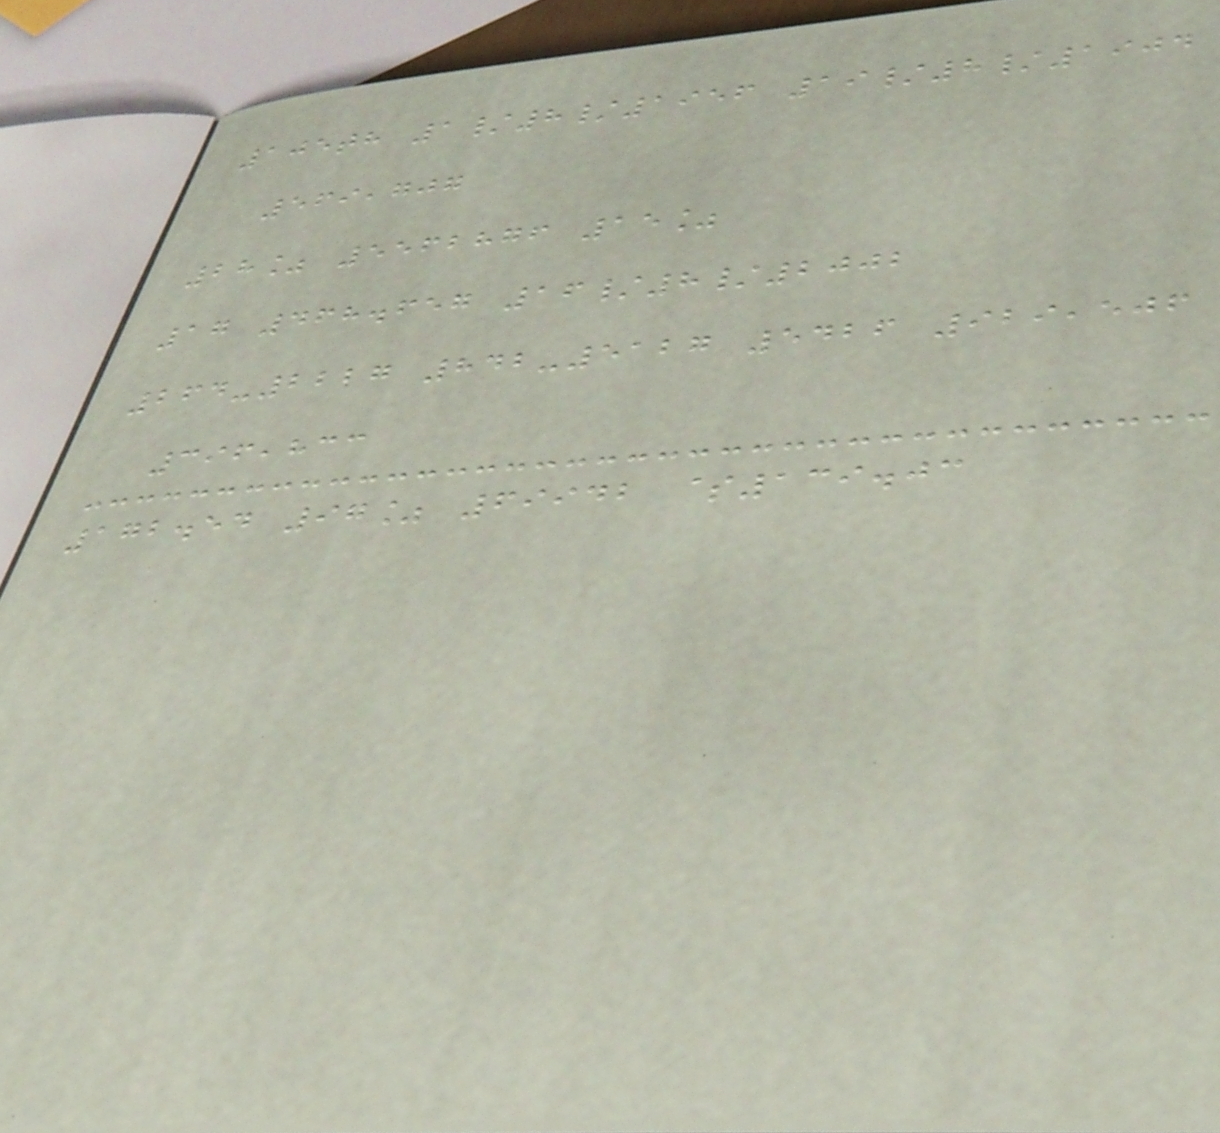105th 1/8/1956 19/8/1904
569,707
28% 5562876 15%
17 468.657 16/8/2002
264-2227 842-5127 5426 929,506
396,833
172.54 97% 69942 $139.03
